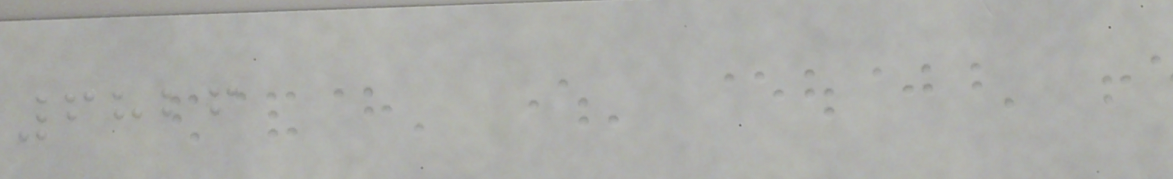6826
